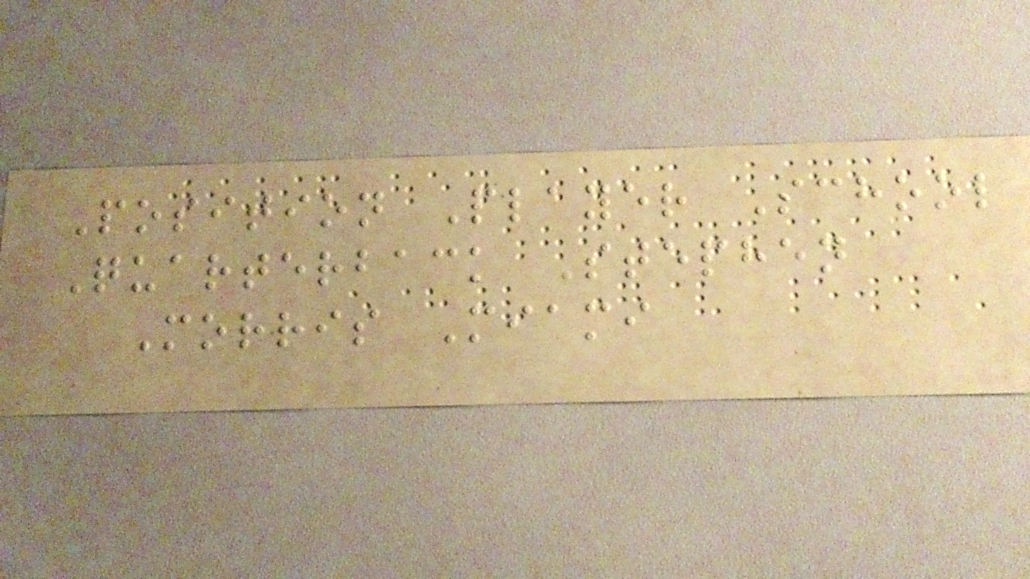Position Player School
Quarterback Stephen
Morris Miami
